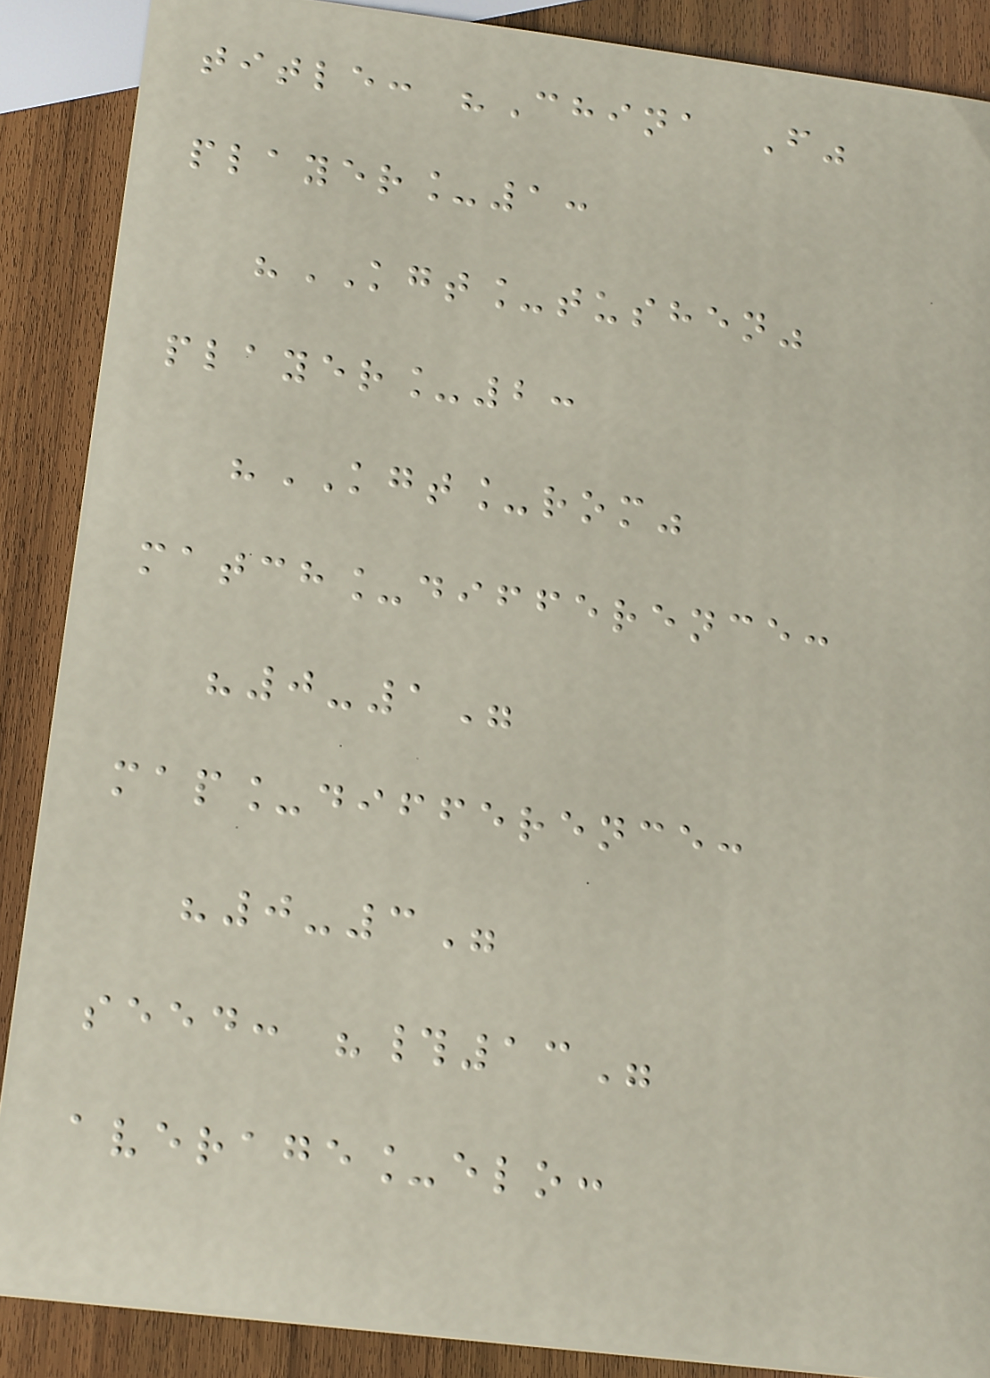title: "China F"
player_1:
"KGT_tushen"
player_2:
"KGT_rom"
match_difference:
"0-1"
map_difference:
"0-3"
seed: "#13"
average_elo:
